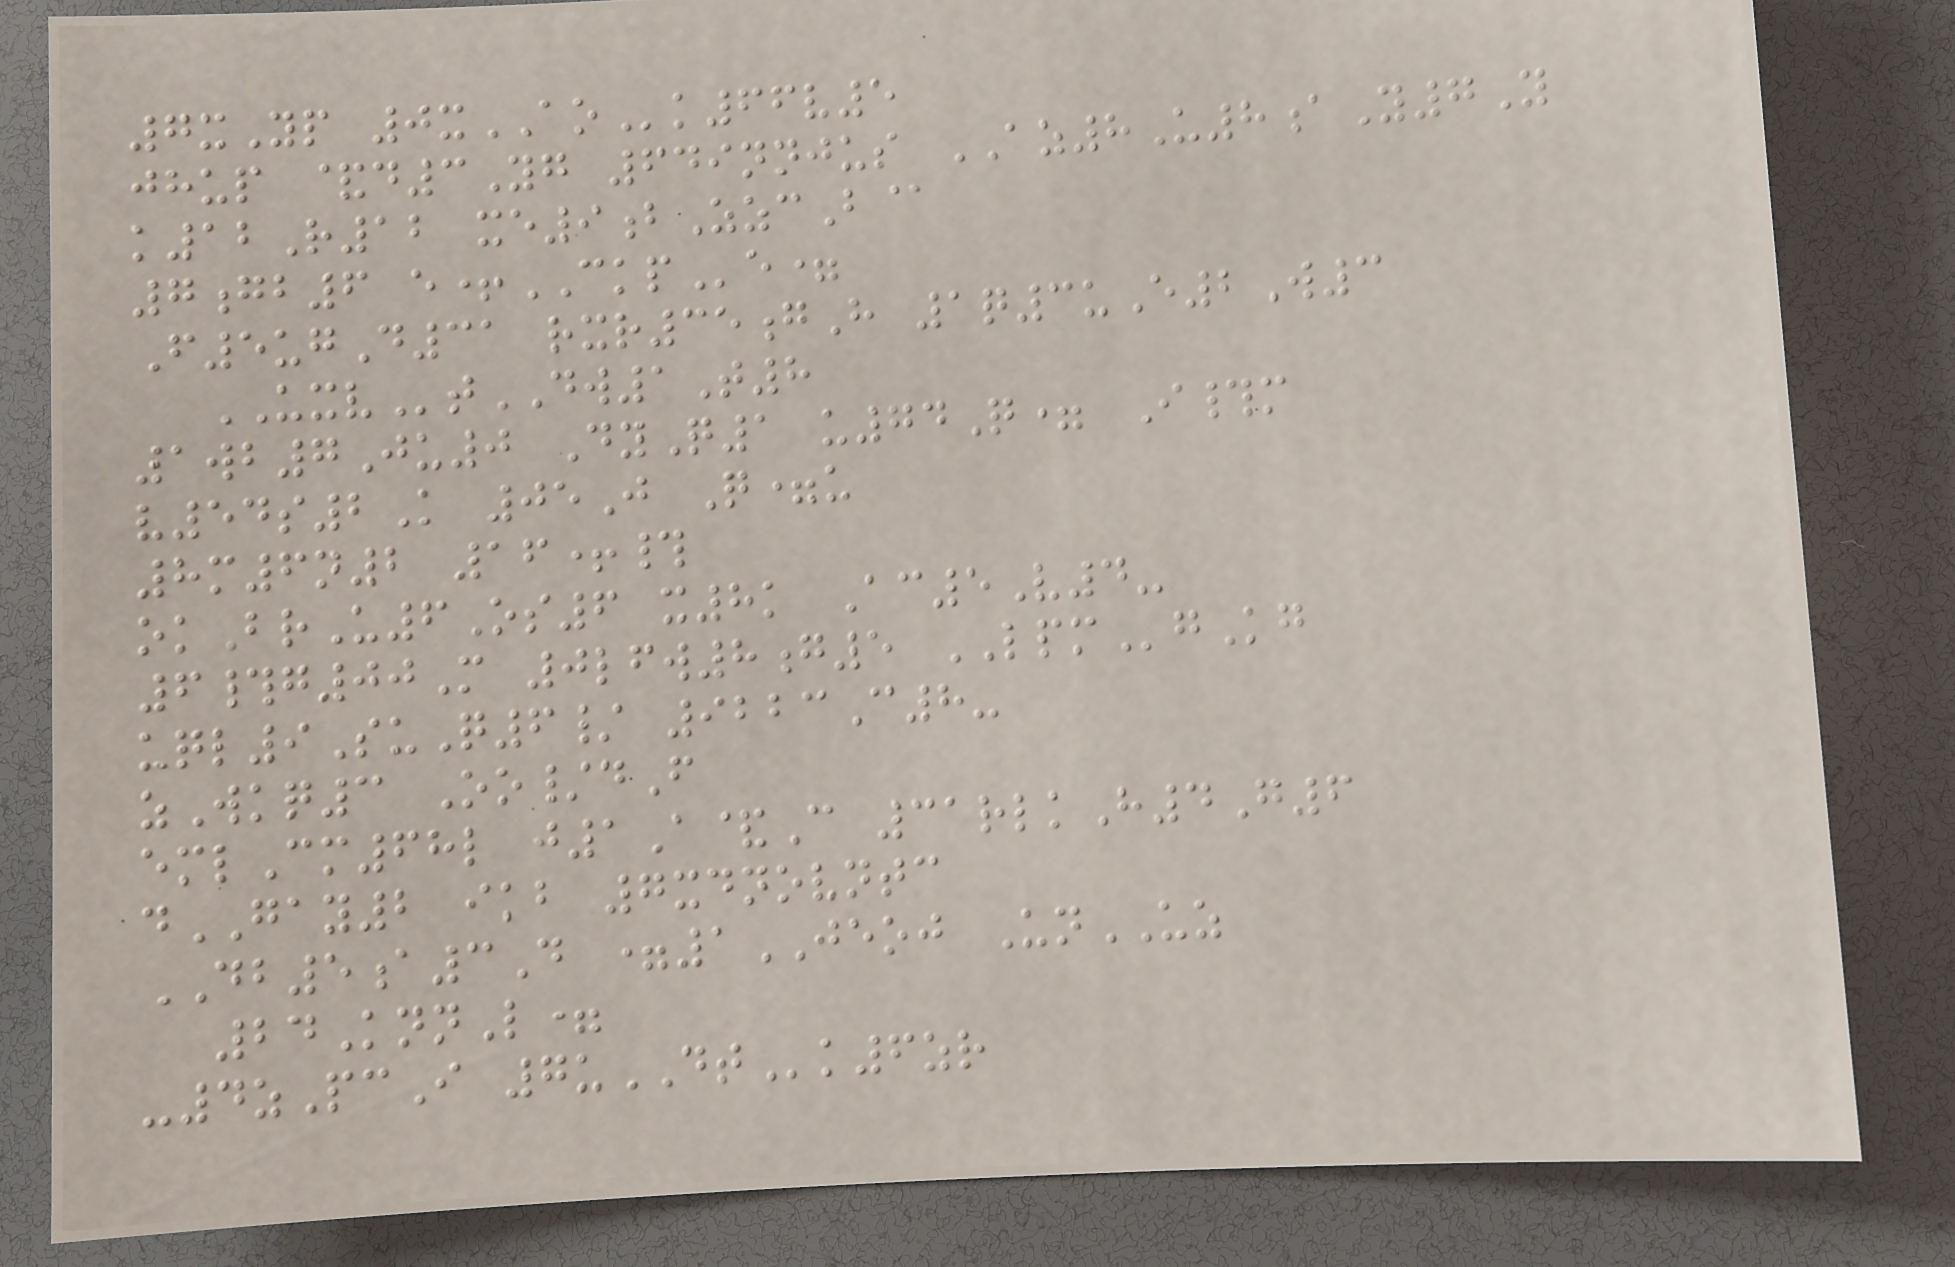7xYp 0xAOk66v5
jhup &d3Yg 649nnjus AZ8U8aY7Y
k12R12 xe9bZzcB@
7gb6 e+CKPe=
F5ugD31 rxr35gH 1q3uE2W3
UXVtDW1T8
1wb7Ju0 DyQ1 u74Q= I#m
v54s2K 05J Q=u
8m6n2 16+#
okBrU6Os6 x8k Ac5V4-
6#g00M 0lfw8g5 LPMgKg
uql9SuQ6/ 9223C8-
zWkq3 Oo/dF
emlCm68l j1A&C 31rlkH4G6
dGAY2 ikb 7xdnovntc
DB5a3D =1JEOJ UnUZ
24KnnL=
-4zPcI 7uDTk6zr
